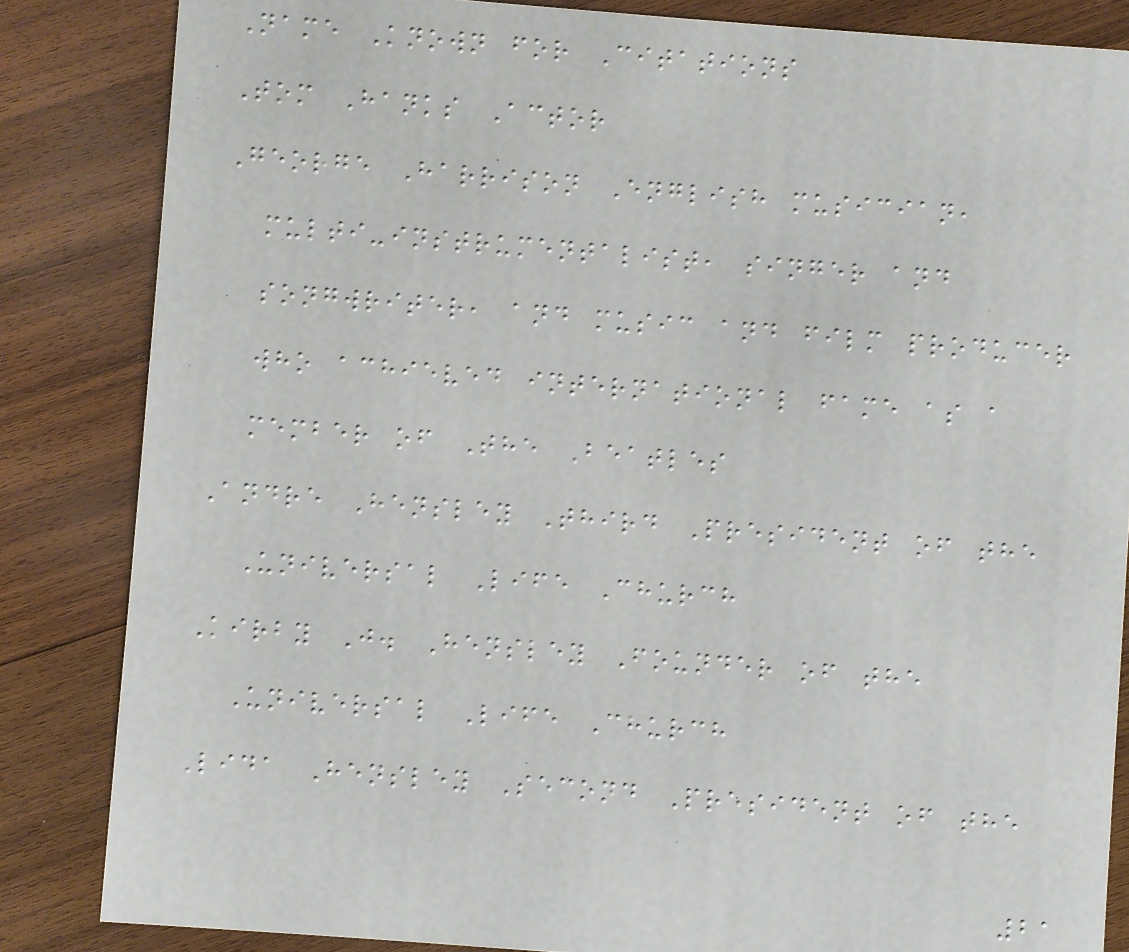Name Known for Citations
Tom Hanks Actor
George Harrison English musician,
multi-instrumentalist, singer and
songwriter, and music and film producer
who achieved international fame as a
member of The Beatles
Andre Hensley Third President of the
Universal Life Church
Kirby J. Hensley Founder of the
Universal Life Church
Lida Hensley Second President of the
21
